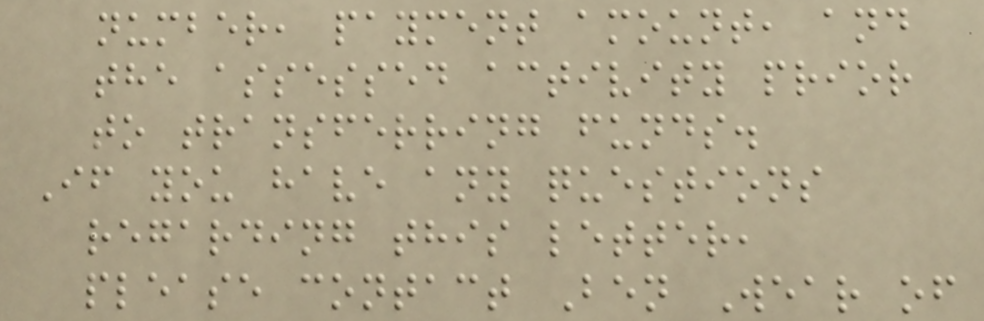number, payment amount, and
the assessed activity prior
to transferring funds.
If you have any questions
regarding this letter,
please contact Ben Wear of
